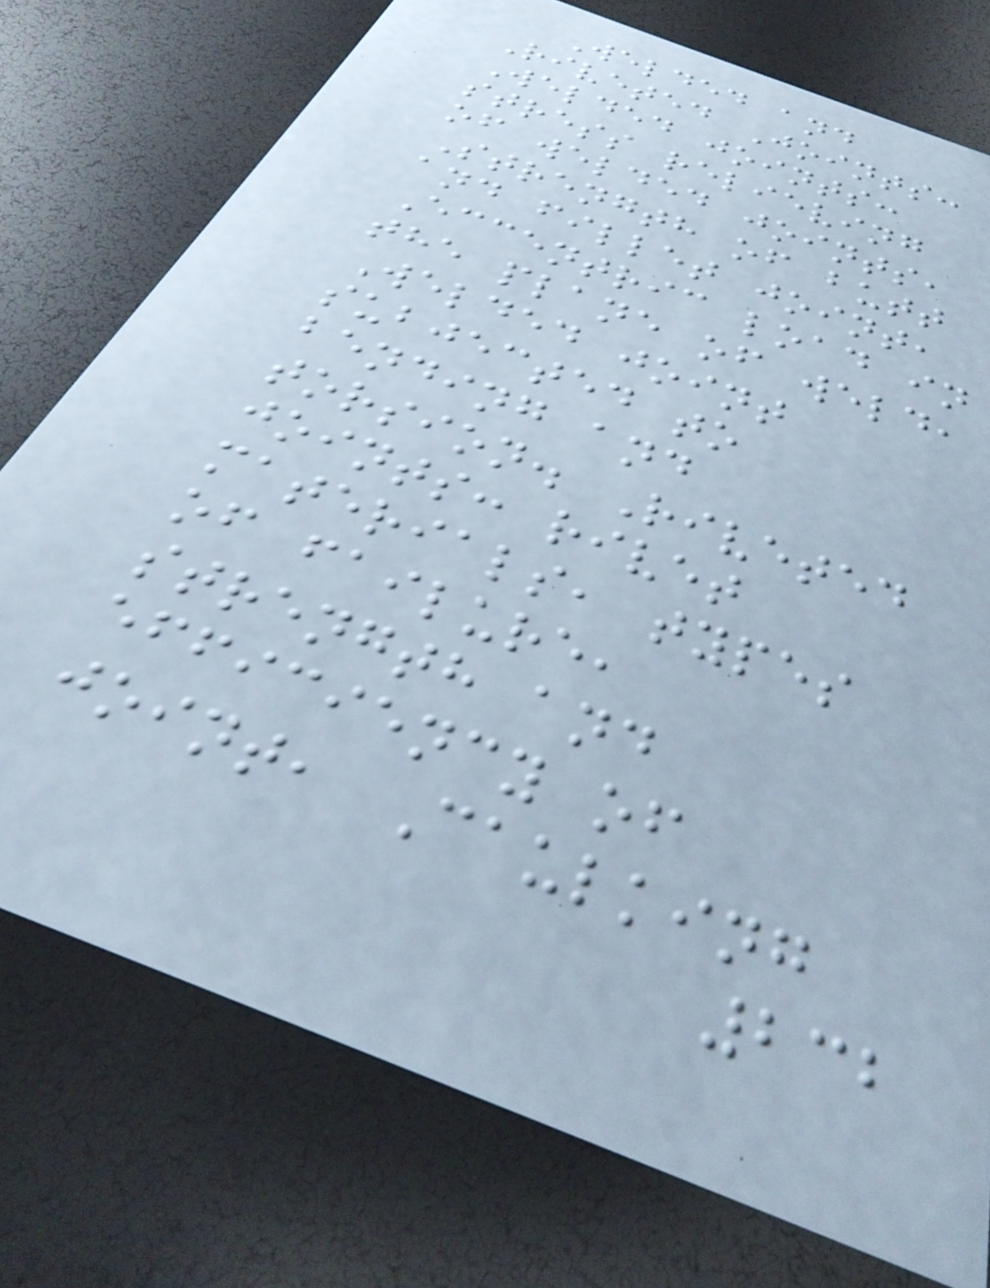Welded and
Riveted Joints:
Welded joints:
stress relieving
of welded joints,
Strength of butt
and fillet joint,
Eccentric load in
the plane of weld,
Welded joint
subjected to
bending and
torsion. Riveted
joints: rivet
materials, types
of failure,
strength and
efficiency of
joint, Caulking
232
